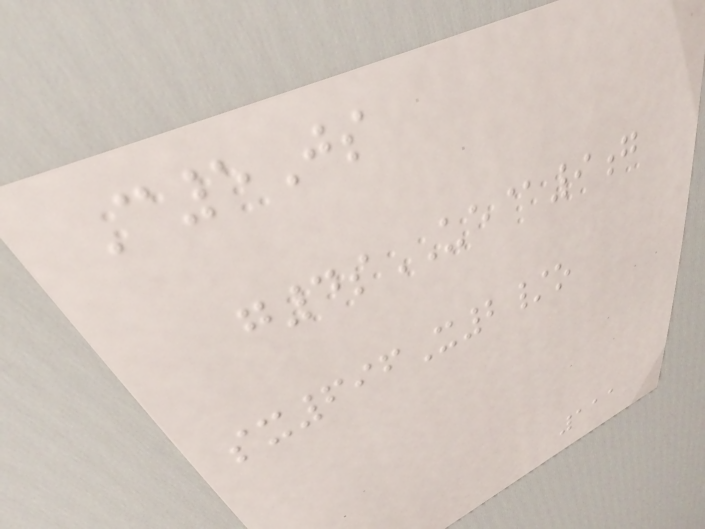C5Js
g4sUE@9g
sx696X2/o
111
